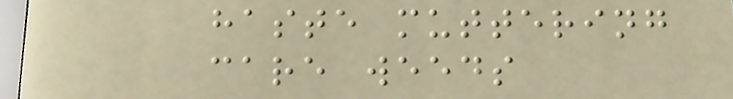haste muttering
care weeds
